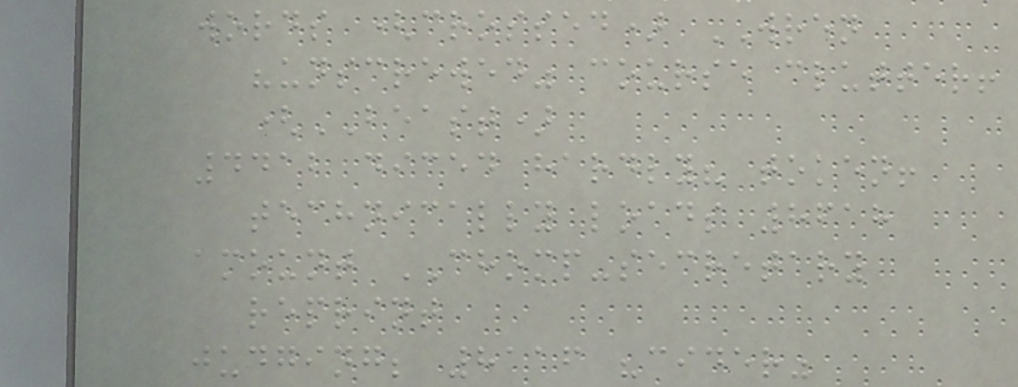words (crossed) WREN
"unscrewed" course clutter!
(BEAST)
4412 diced hardly? token!
technically loads 8618
amount CHOMP-secretary
reprint
judging; 8116 "cider"
